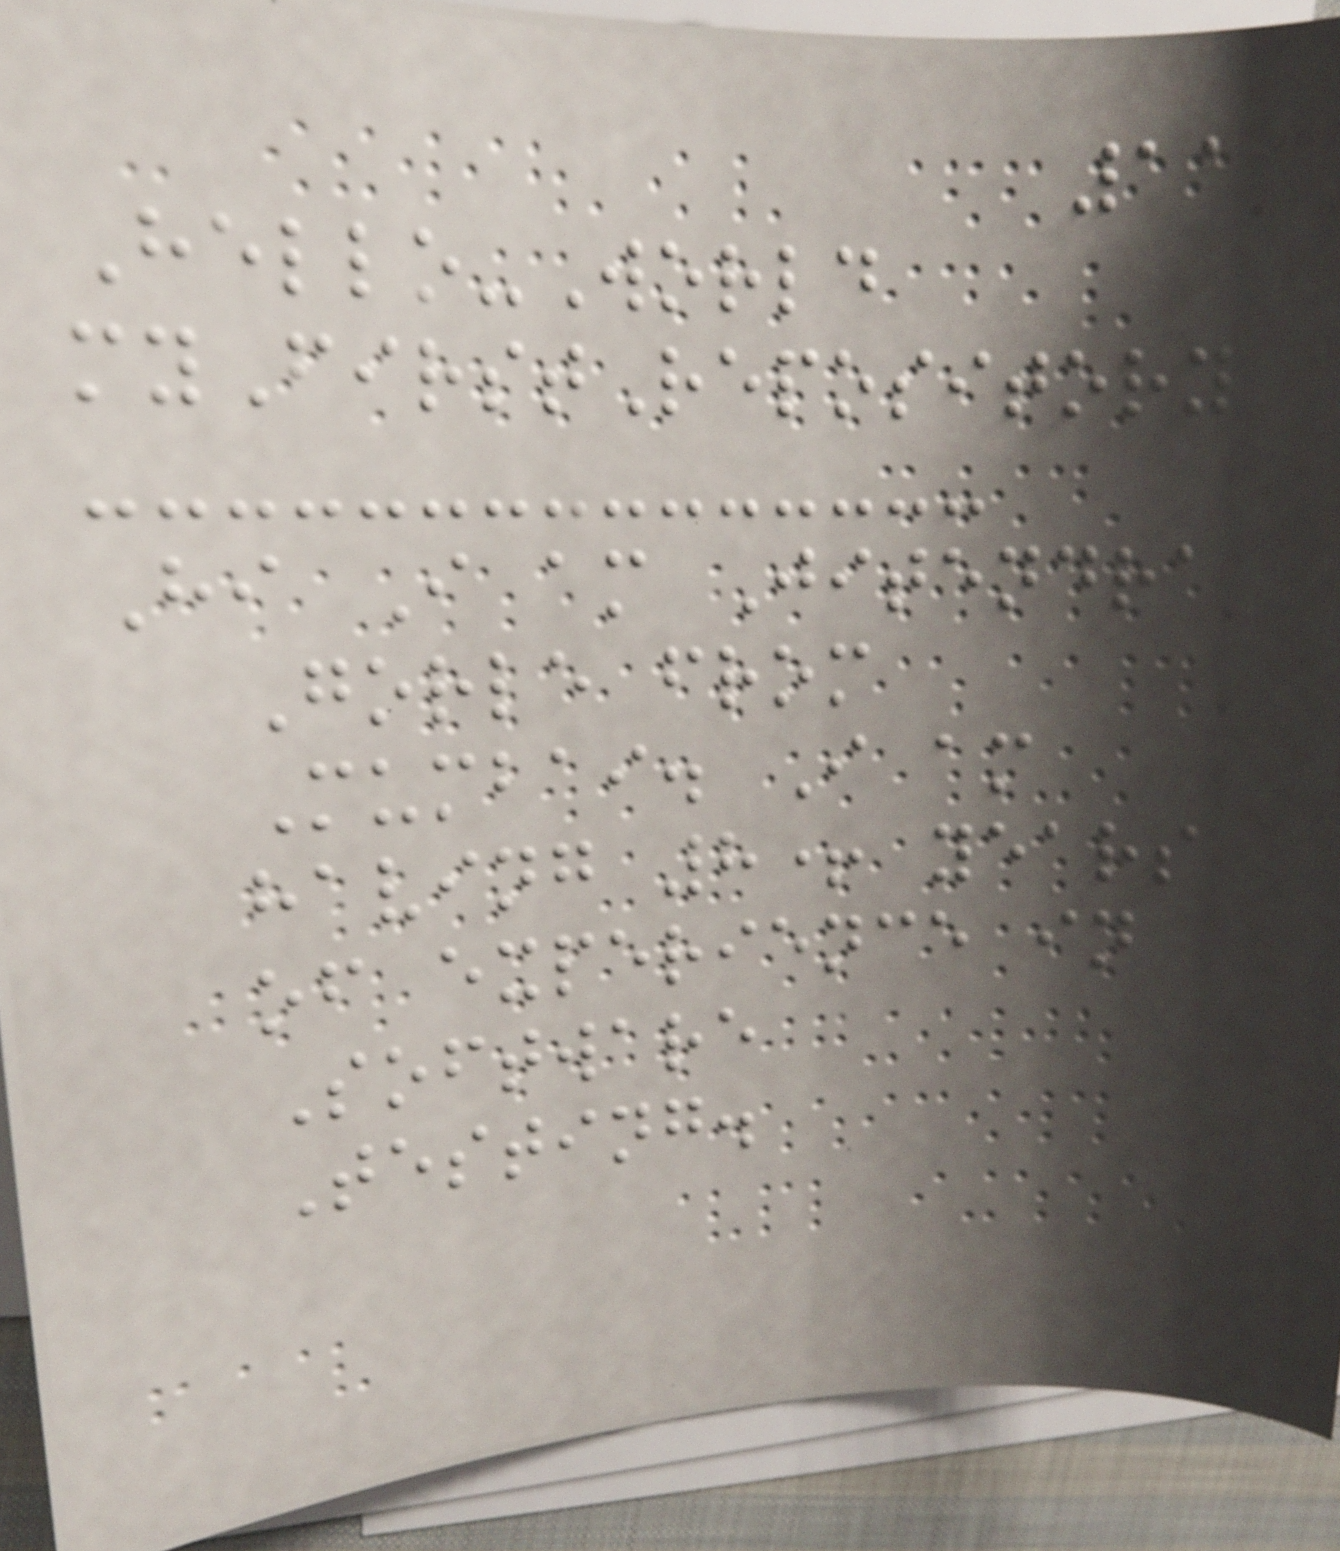113
Hello-World
myFirstRepository
Hi I am Jitendra
Gorle from
Mumbai. I am
having 8+ years
of experience in
Software
Testing.
